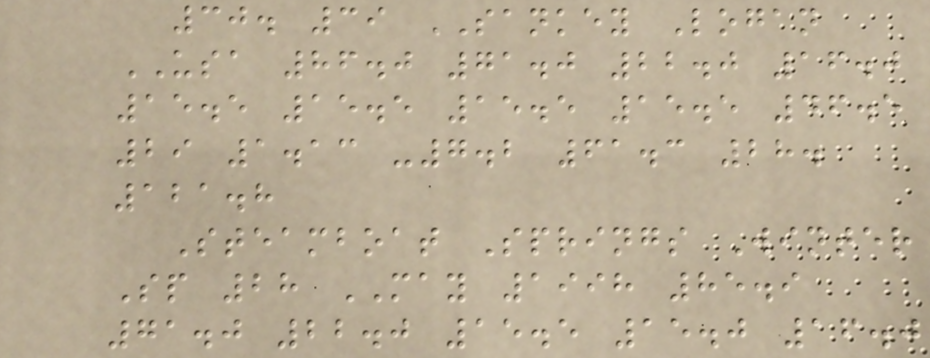30. 39 SANKEY Logan
USA 86.0 71.0 22.0 16.0
15.5 15.5 15.5 15.5 46.5
29 1.13 -7.2 61.3 28.
121.8
Steamboat Springs Winter
Sp 28 MAY 1998 85.9
71.0 22.0 15.5 15.0 16.0
